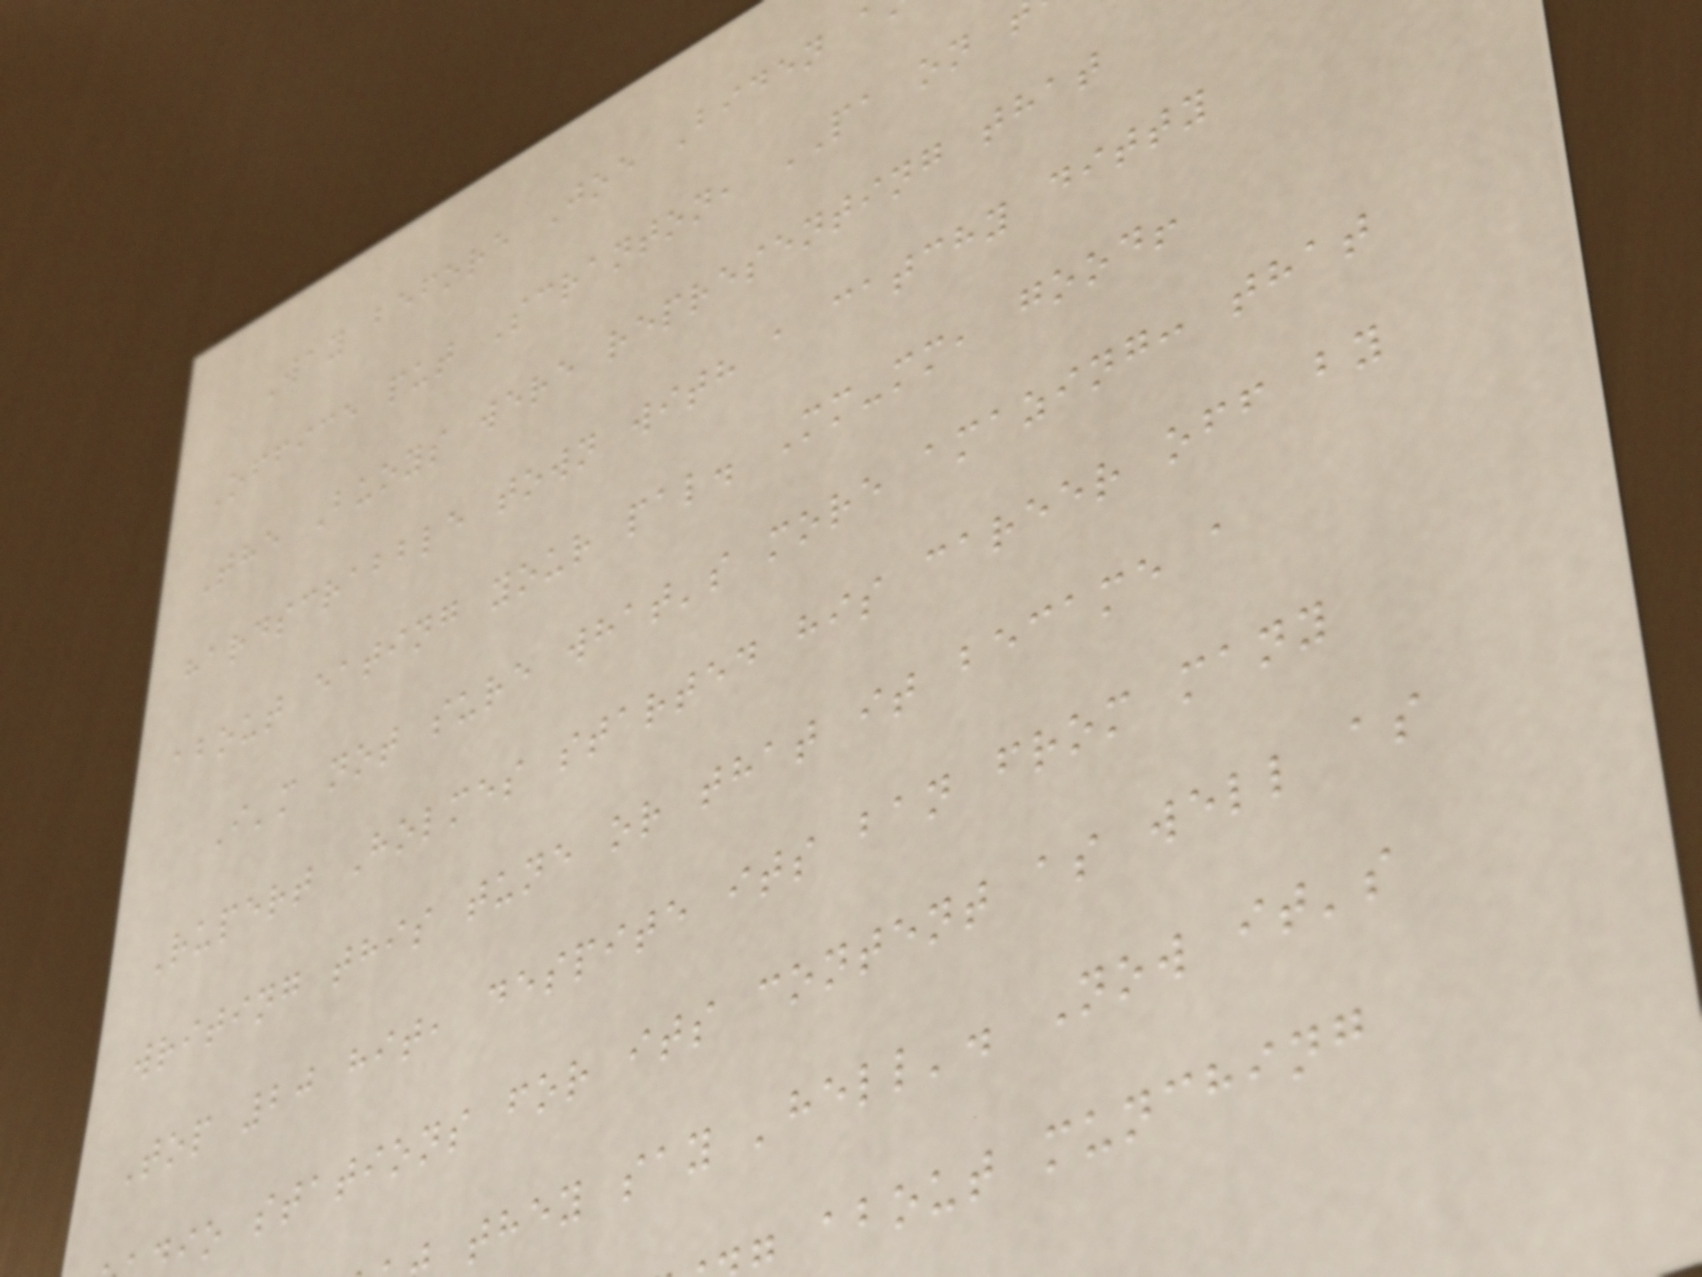Way before Joe Biden
Office put Scranton, PA on
The Buoys were representing that
hardscrabble town with a catchy ditty
about eating your pal. Mm-mm, good!
I'm not sure what's more amazing: that
Rupert Holmes started his career off by
writing this tune or that it became a
Top 20 hit, despite its ban from many
io stations for its content as well as
they say 'hell'. Now it's
about munching
